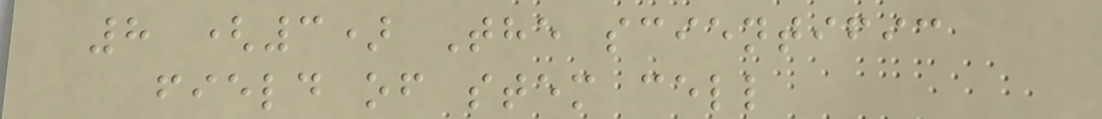8 (3) The scientific
field of stem cell
